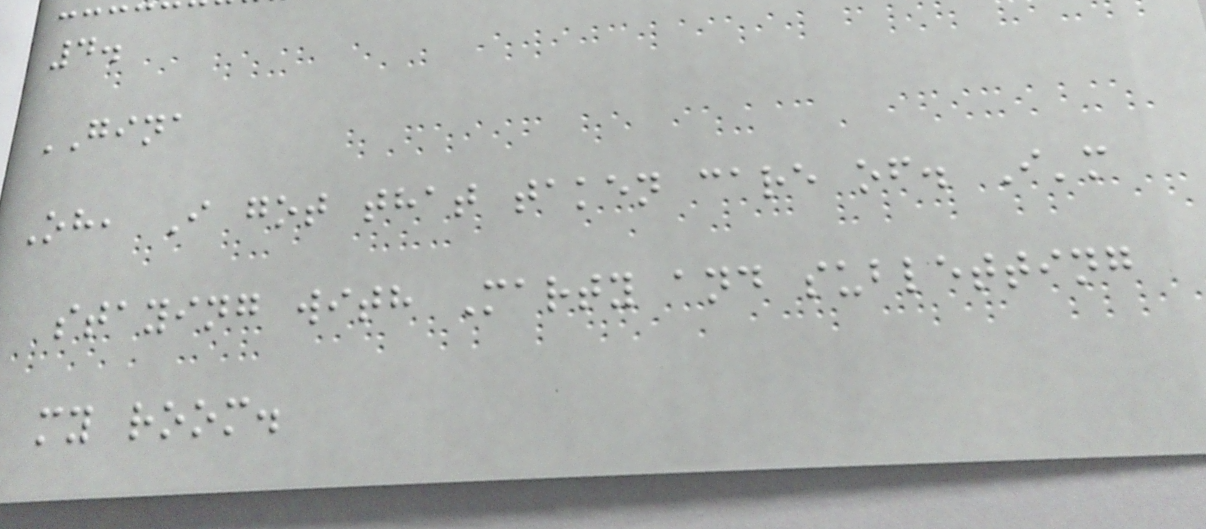4.
GINA
Oh, I got that taken care of. I'm
staying with Marty and subletting
my room.
